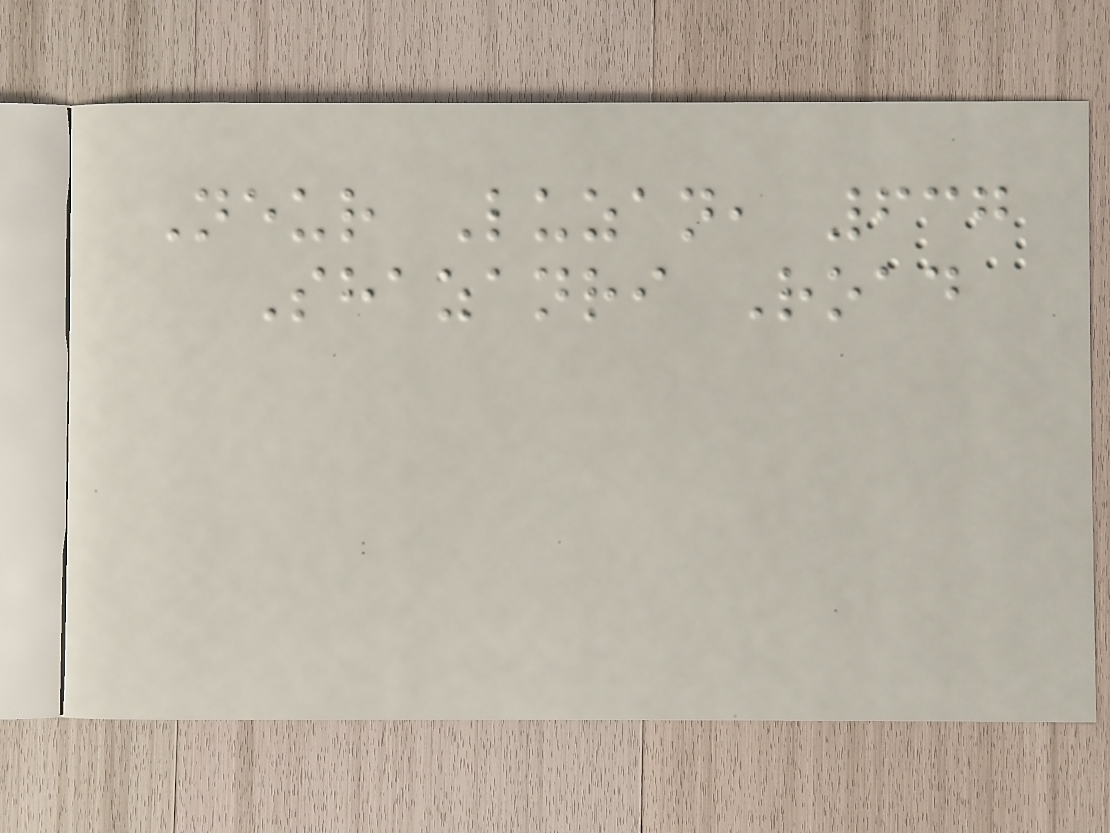Neur Luzan, 637
Shazanri Road
